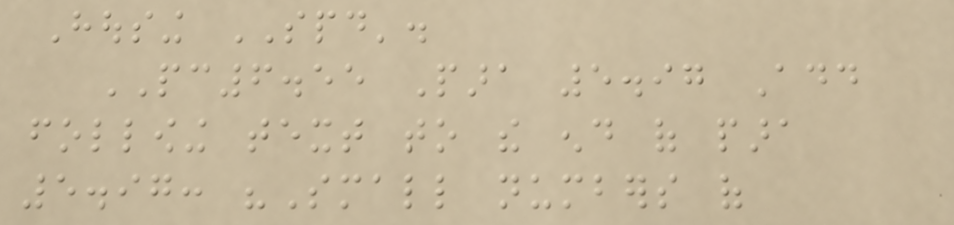Housing SPD'.
PC6.55 Para 5.97 Add
following text to the end of para
5.97: "Small numbers of
